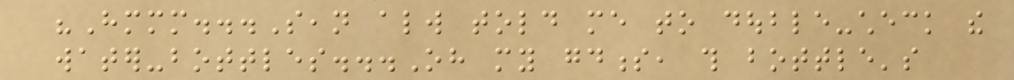"Hmmm...Sean always told me to double-check the
water-bottles...Oh my goodness, this bottle's
